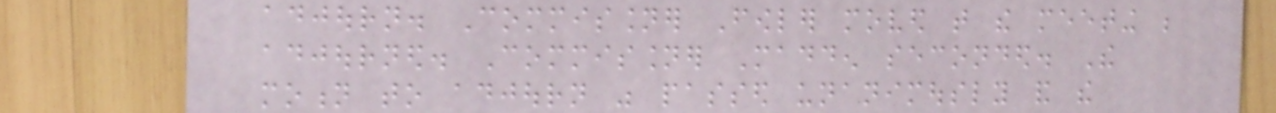adjourn. Commissioner Fowler moved that the meeting be
adjourned. Commissioner Madden seconded. The
motion to adjourn was passed unanimously and the
